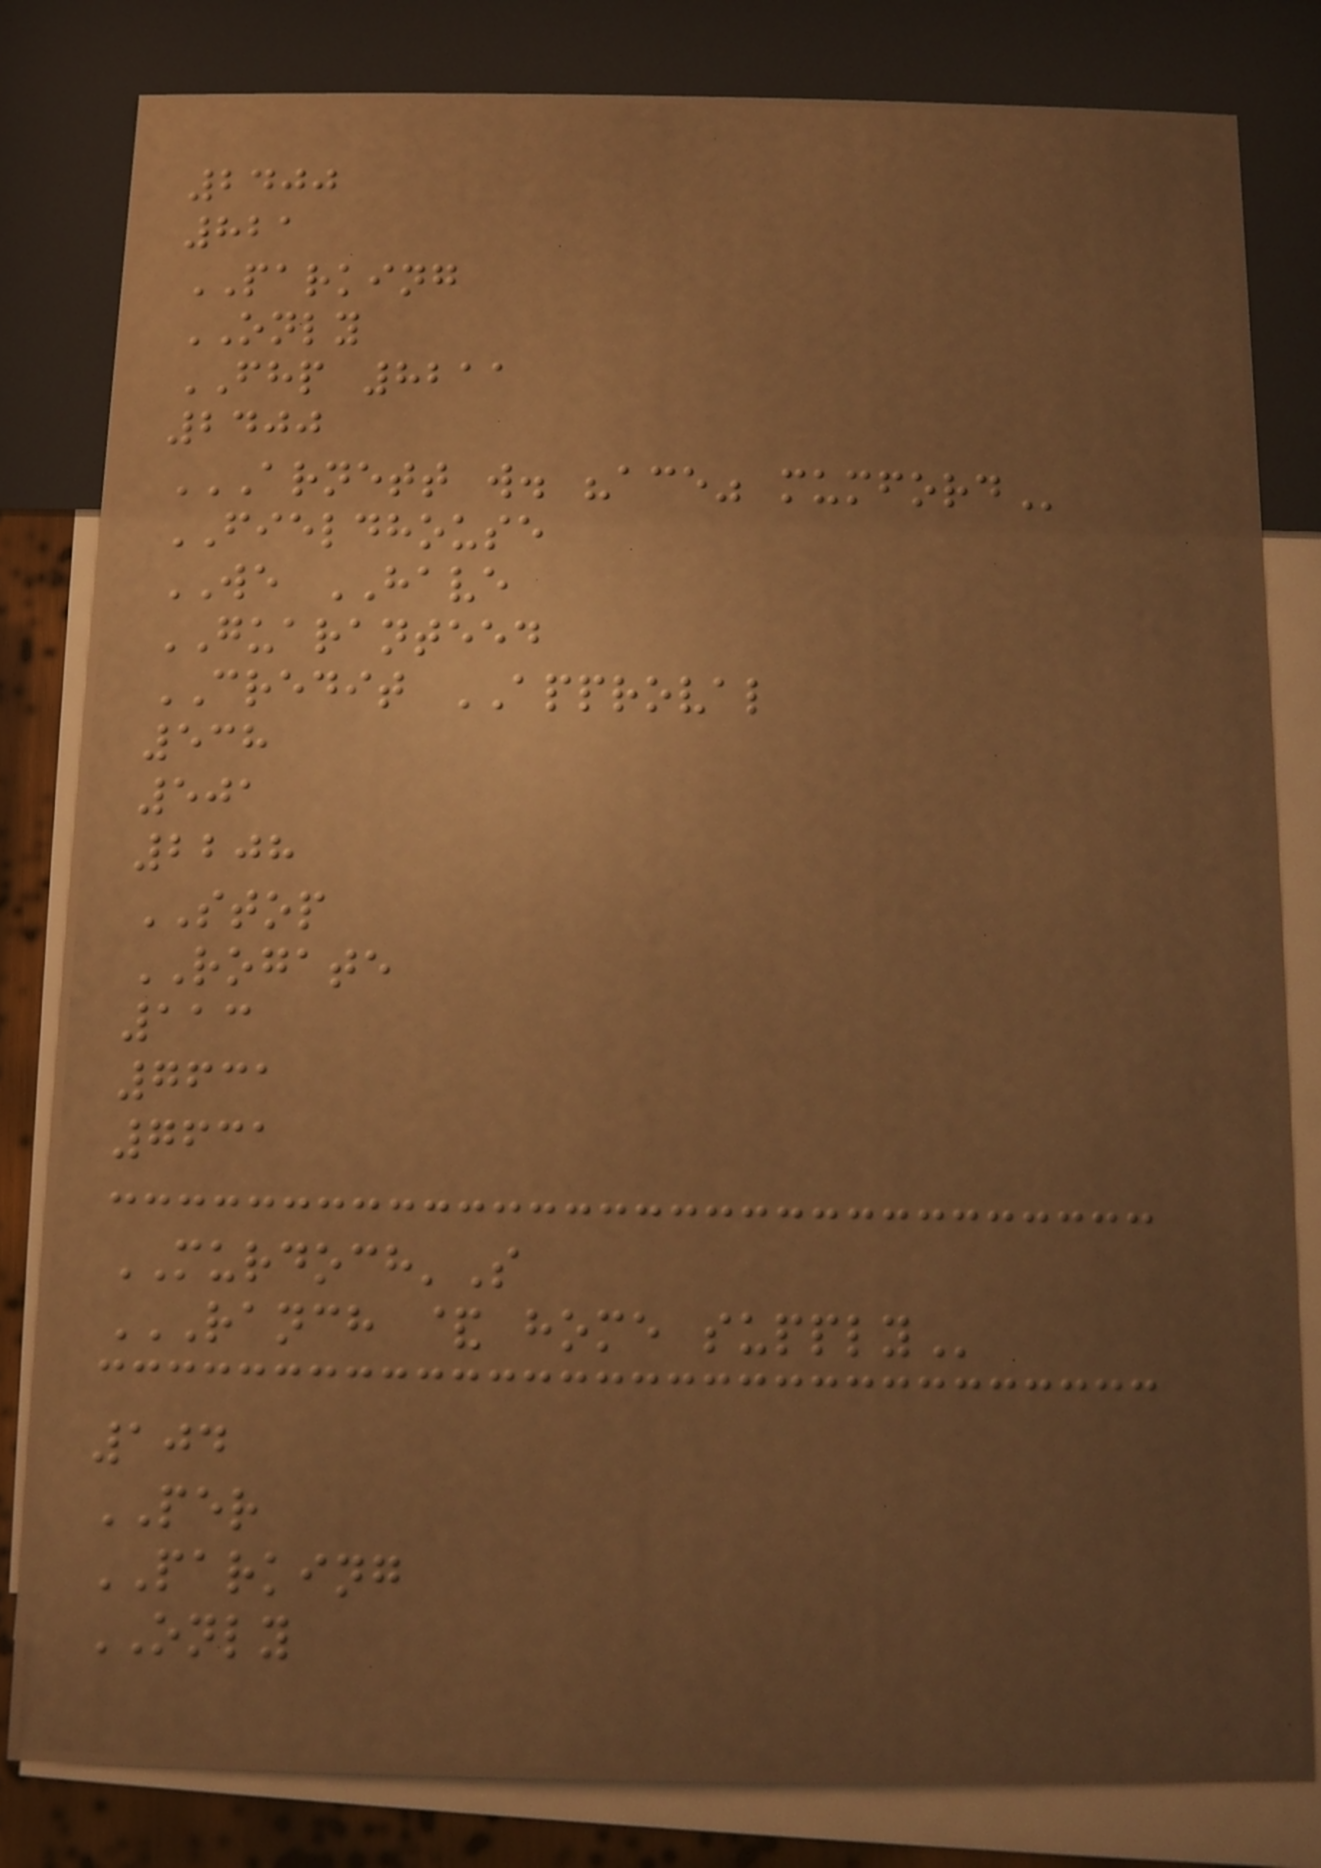2400
821
PARKING
ONLY
FHP 8211
2400
ARNETT W. "ACE" MUMFORD
FIELDHOUSE
WE HAVE
GUARANTEED
CREDIT APPROVAL
538
501
2208
STOP
ROGATE
113
7631
7631
MURDOCH'S
RANCH & HOME SUPPLY
104
PER
PARKING
ONLY
